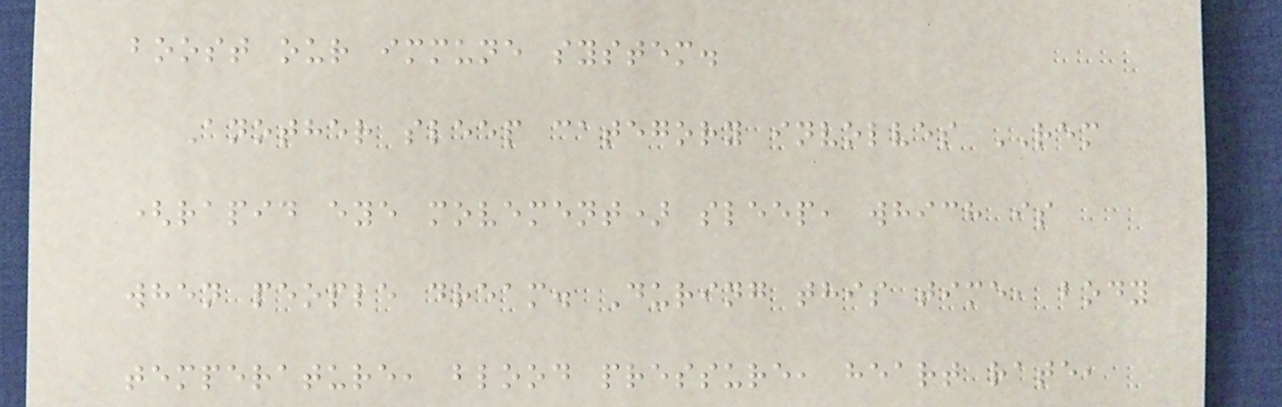boost our immune system.
Another sleep category involves REM
(rapid eye movement) sleep, which is
when people dream. During this time, body
temperature, blood pressure, heart rate,
